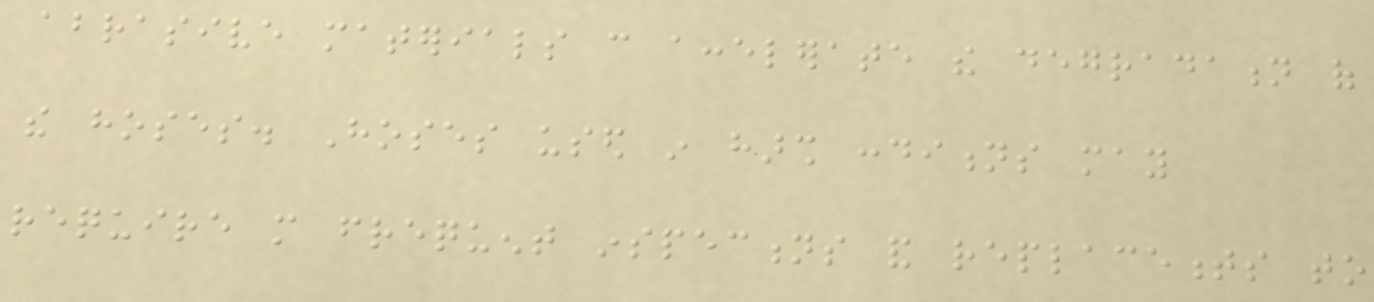abrasive materials can accelerate the degradation of
the hoses. Hoses used in harsh conditions may
require more frequent inspections and replacements to
